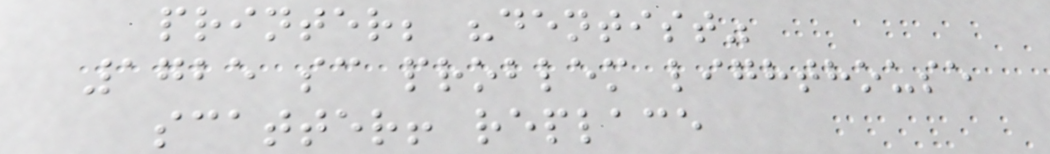printer; "dentist"
1725 sc problem lighthouse
scatter! replace
